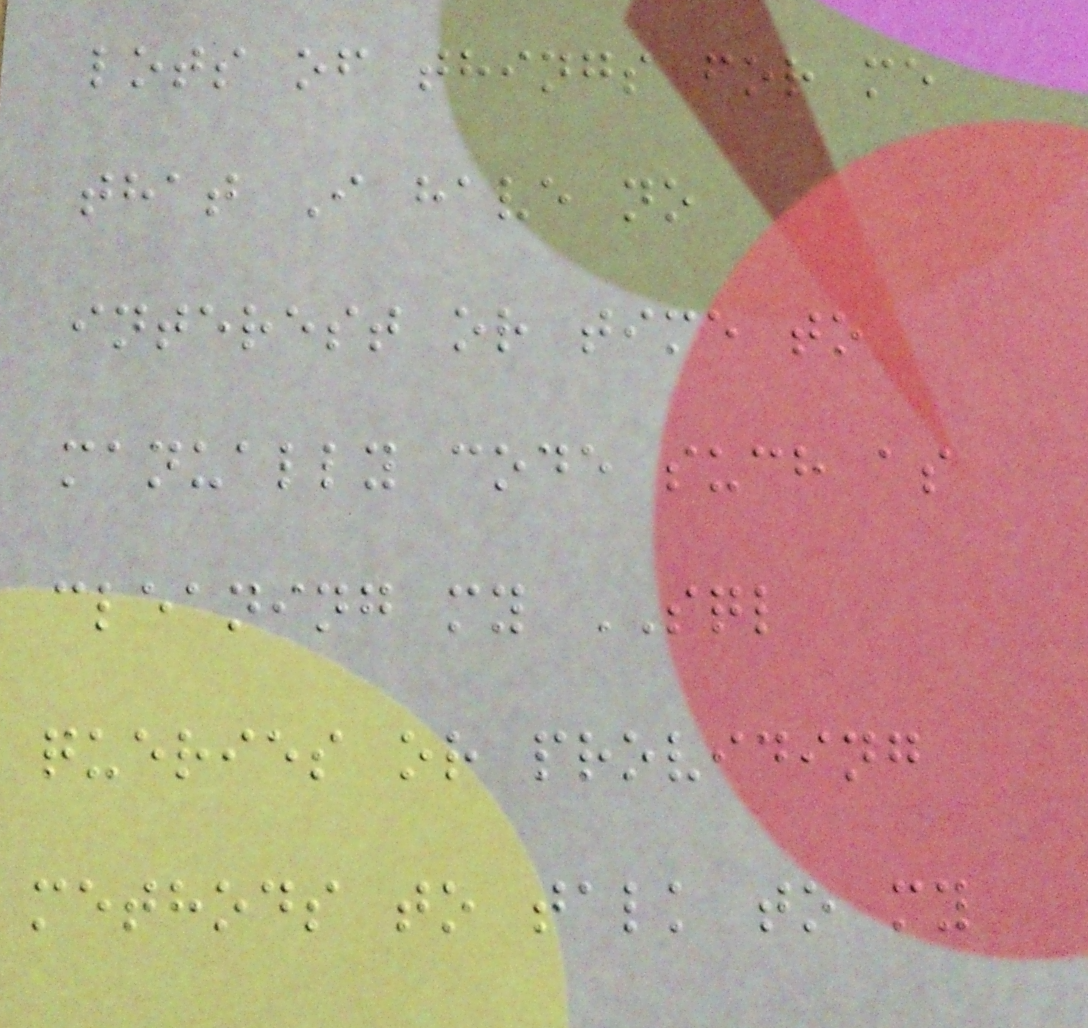lots of things for me
that I have no
interest or time to
manually code such as
cleaning my SQL
queries or providing
methods to talk to my
